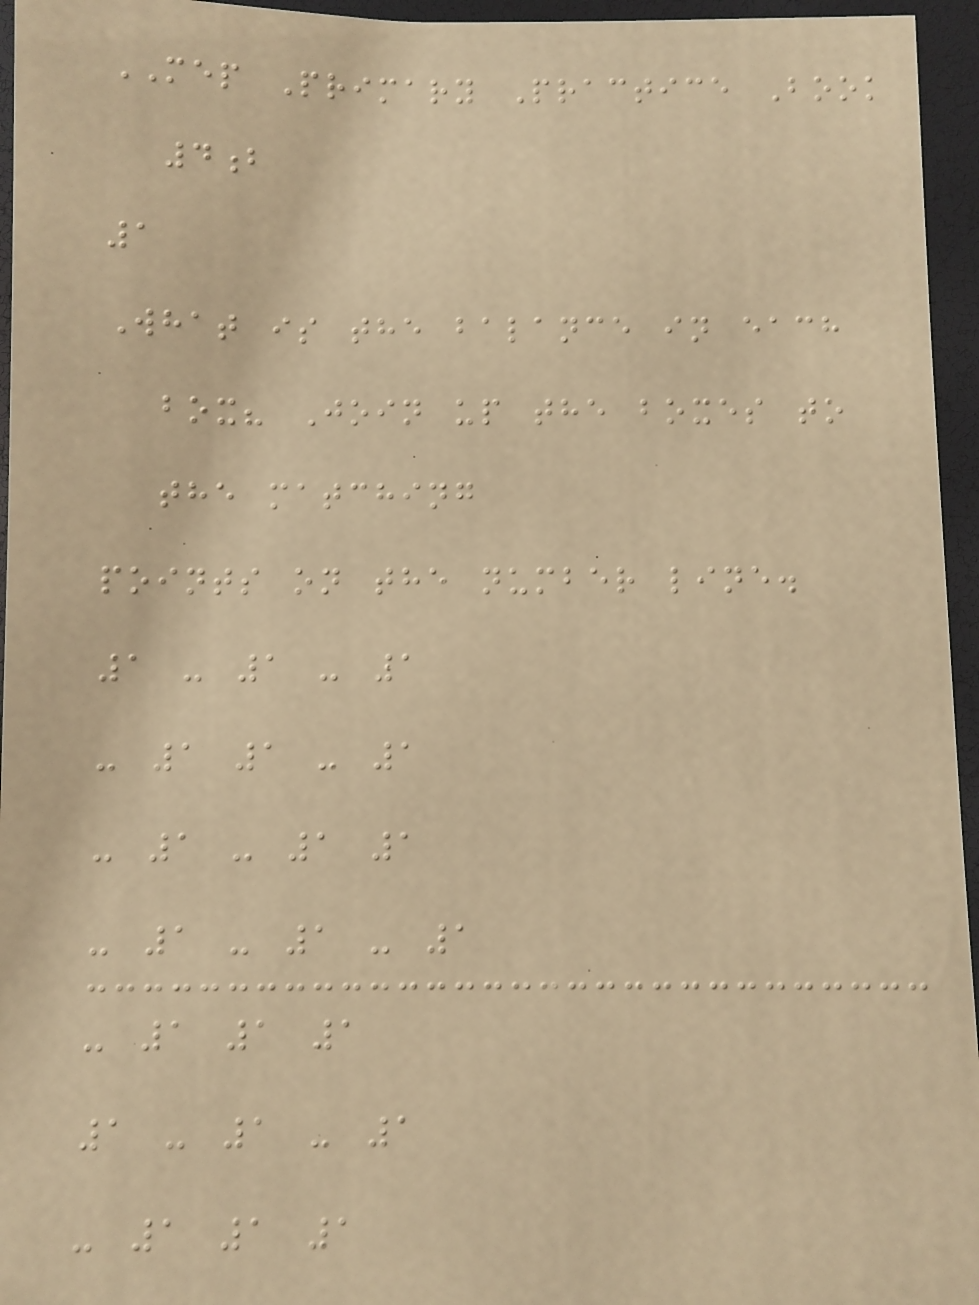MEP Primary Practice Book
4b
1
What is the balance in each
box? Join up the boxes to
the matching
points on the number line.
1 - 1 - 1
- 1 1 - 1
- 1 - 1 1
- 1 - 1 - 1
- 1 1 1
1 - 1 - 1
- 1 1 1
